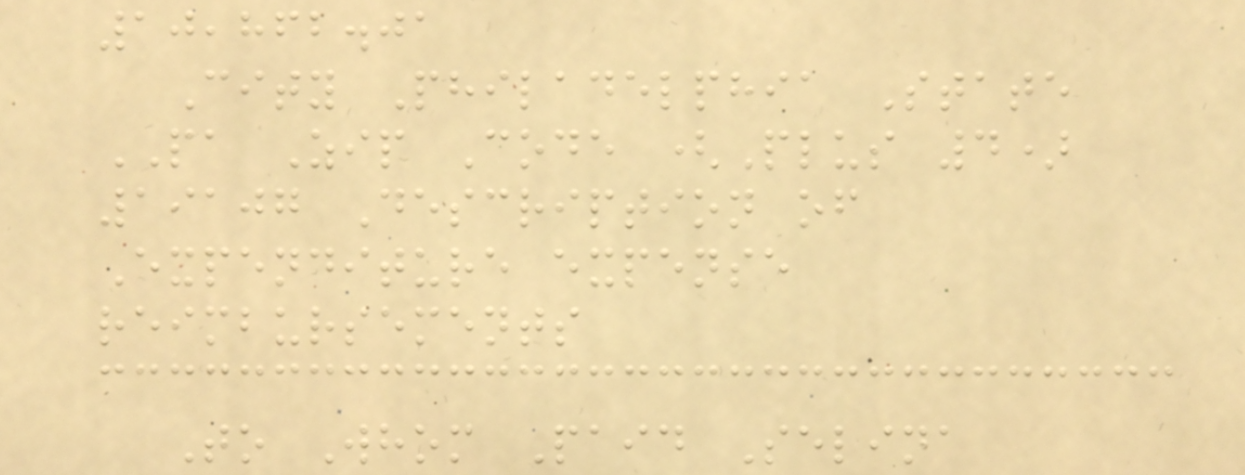10,862.01
City Philadelphia State
PA Zip Code (Plus 4)
19107 Description of
Expenditure expense
reimbursements
To Whom Paid Selina
